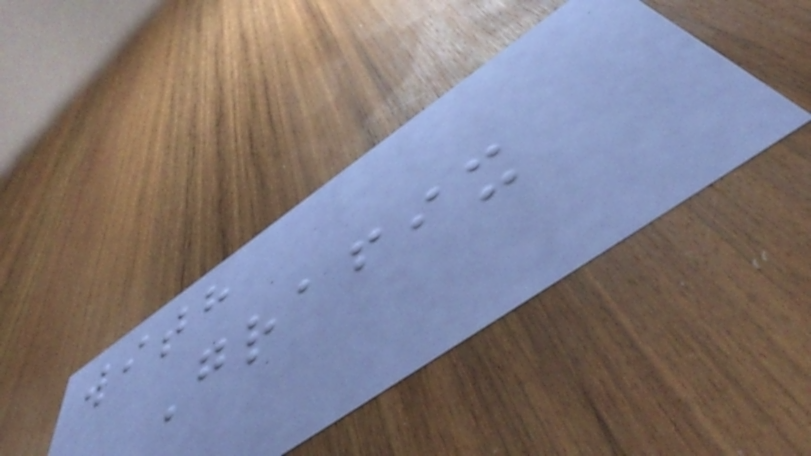with
Grafix
